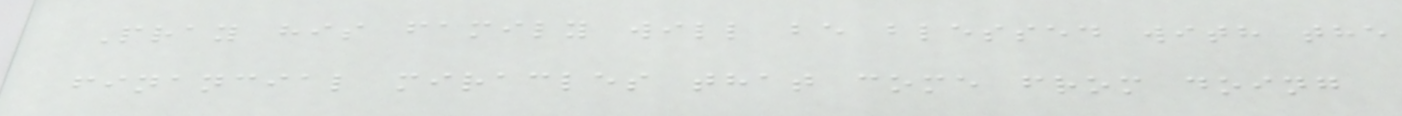Pray his family will be blessed with the
financial miracles that come from doing
